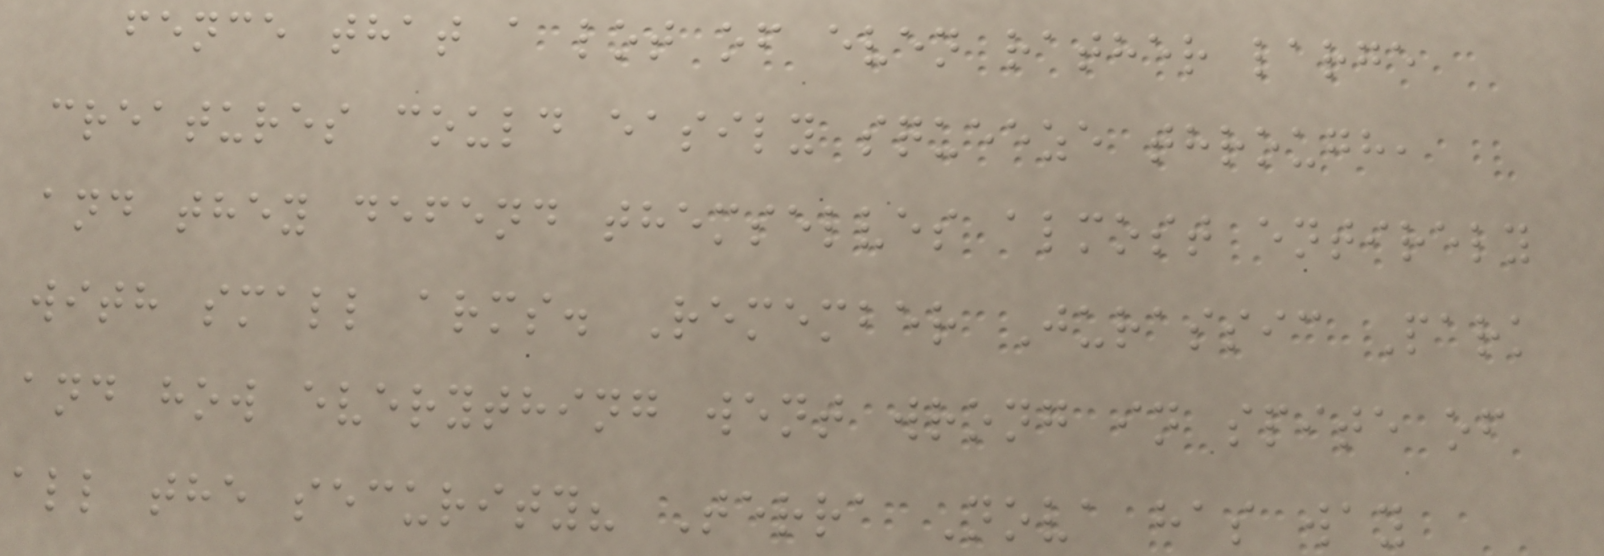fence that a lot of even rather large
creatures could easily squeeze through,
and they defend themselves almost entirely
with small arms. Remember Jurassic Park
and how everything went wrong in spite of
all the security? Terra Nova has way
